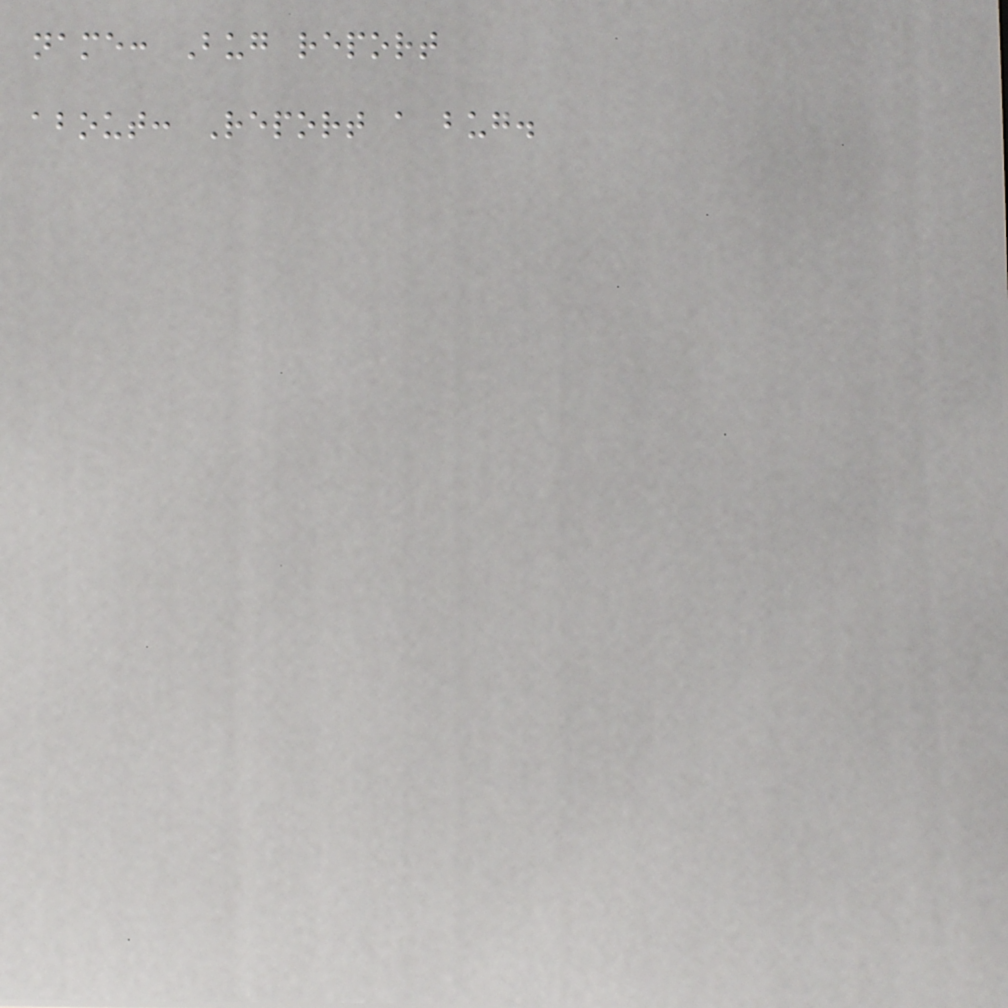name: Bug report
about: Report a bug.
